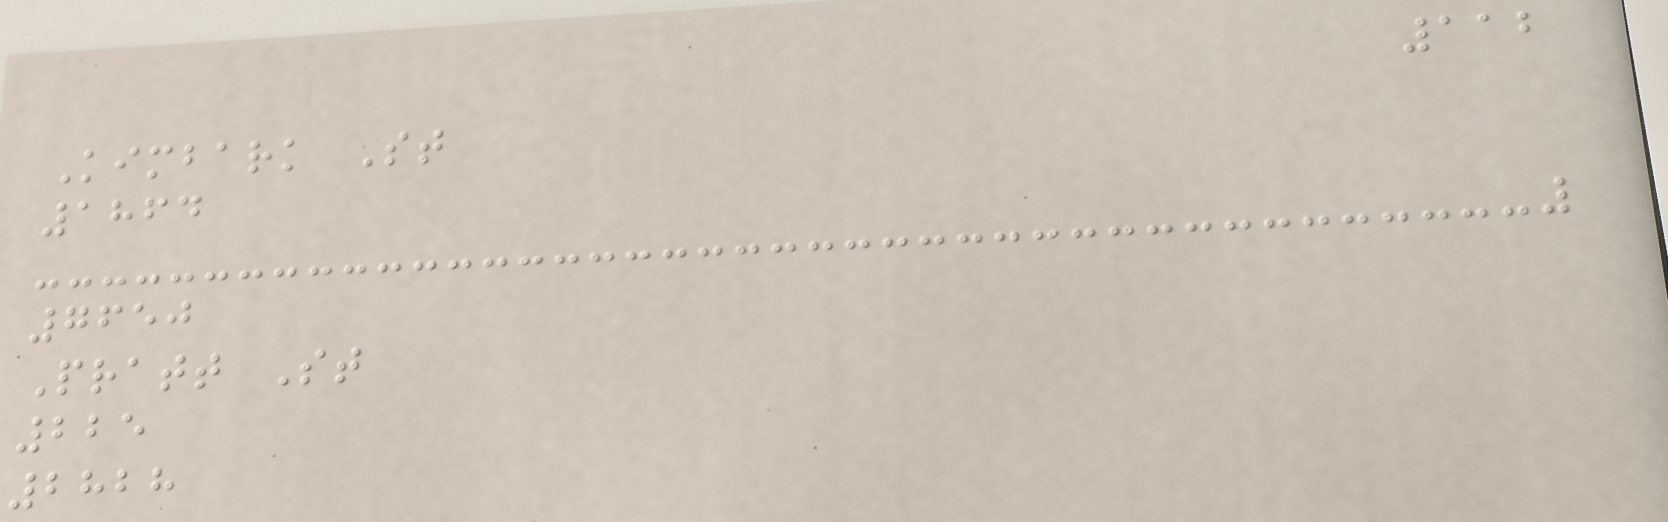112
Kimbark St
1864
7650
Pratt St
225
2828
